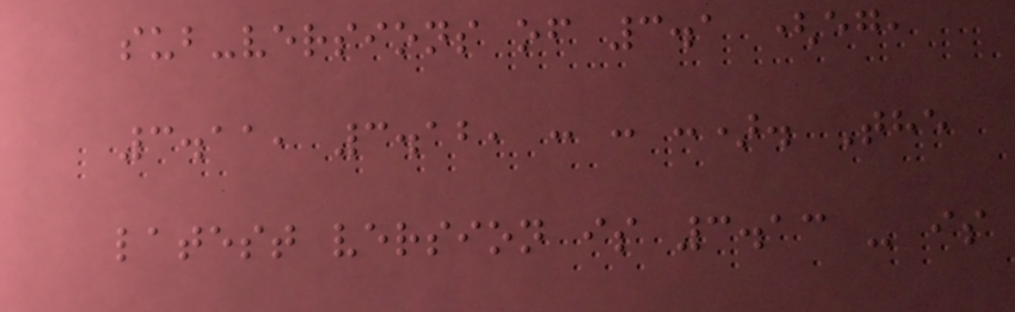sub-versions of 3.1 (eg,
3.11, 3.12, : : :). The
latest version is 3.13 - is
